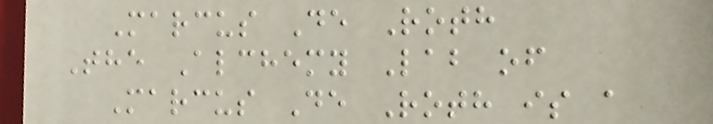Marcus De Roth
The Alchemy Lab of
Marcus De Roth is a
